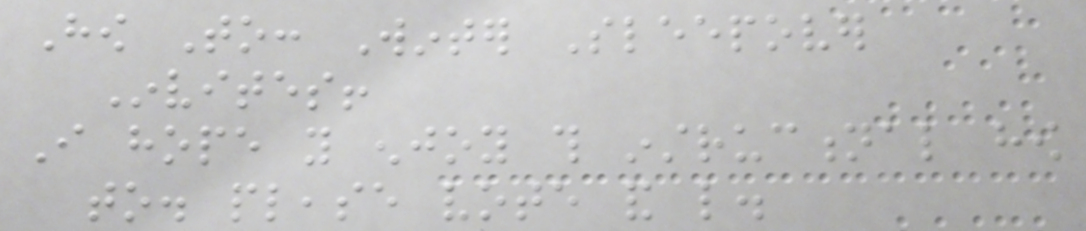How To: Winter Sleepover
Invites!
I hope you enjoy this instructional how
to. please vote and like.
